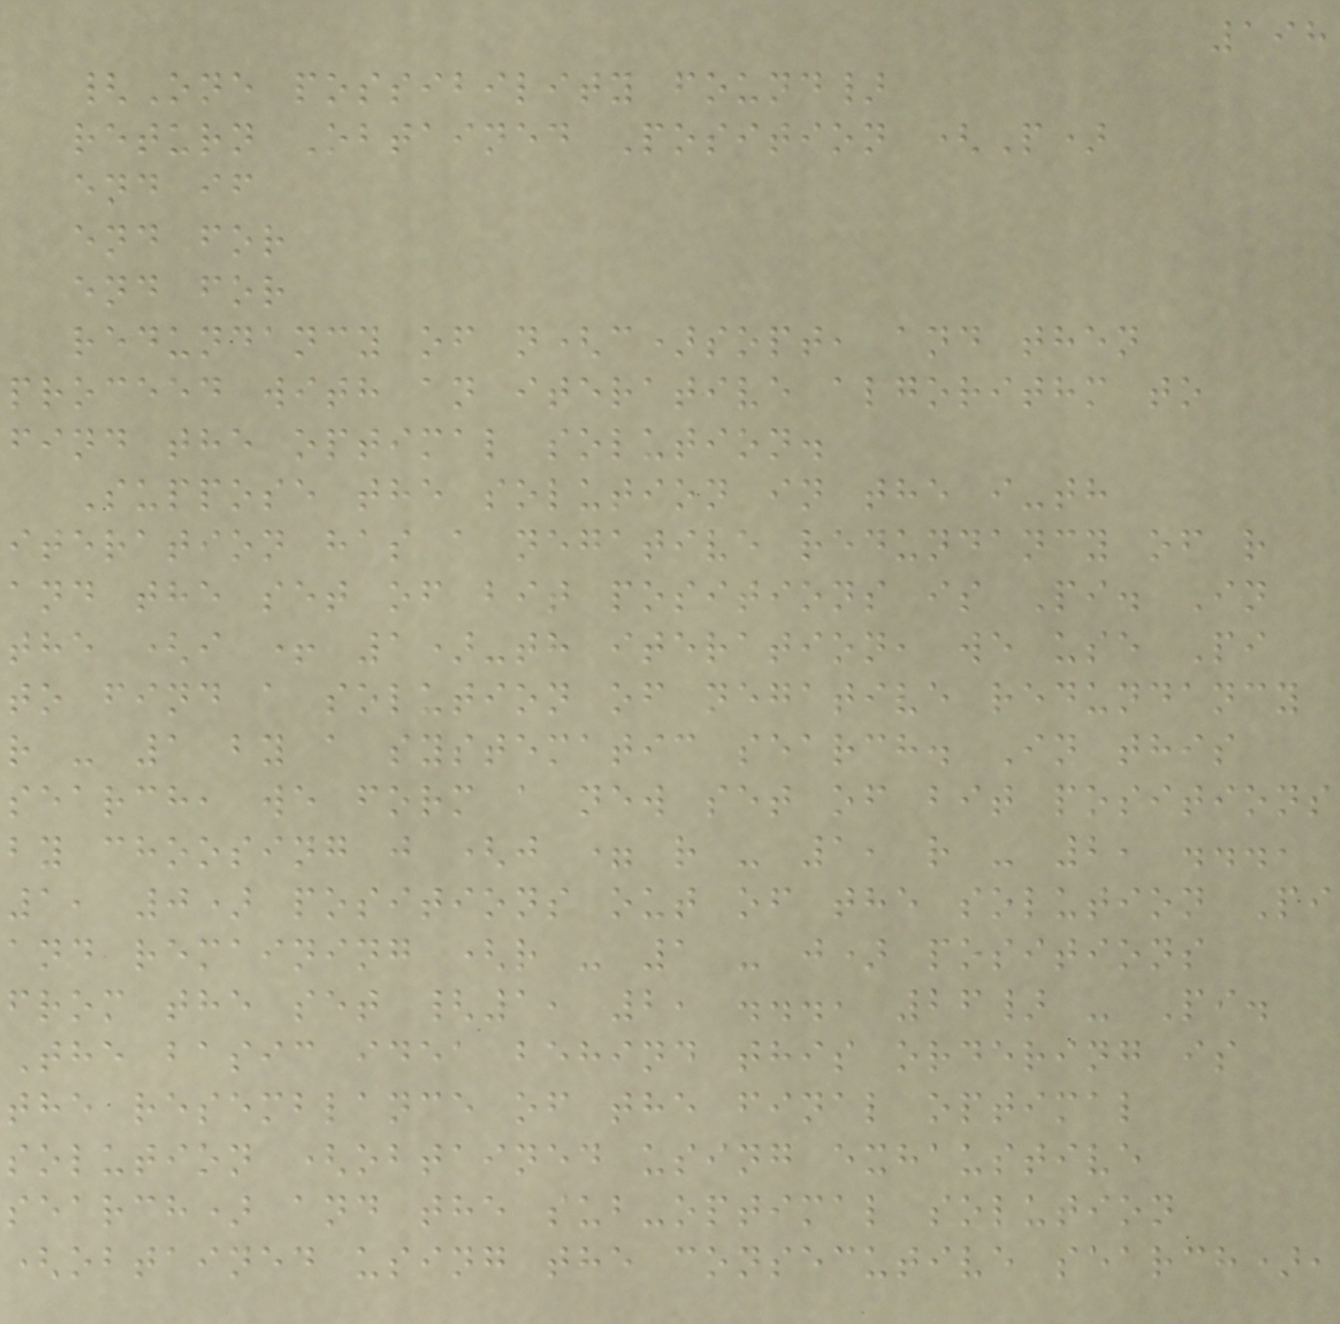198
{One possibility found}
return Obtained Position (P)
end if
end for
end for
redundancy of n(c)sopt, and then
proceed with an iterative algorithm to
find the optimal solution.
Suppose the solution in the i-th
iteration has a negative redundancy of r
and the set of bit positions is Pi. In
the (i + 1)-th iteration, we use Pi
to find a solution of negative redundancy
r - 1 by a systematic search. In this
search, we form a new set of bit positions
by choosing j (j = r - 1, r - 2, ...,
1, 0) positions out of the solution Pi
and remaining (r - 1 - j) positions
from the set {1, 2, ..., 26} - Pi.
The basic idea behind this ordering is
the resemblance of the final optimal
solution (obtained using exhaustive
search) and the sub-optimal solution
(obtained using the consecutive search),
